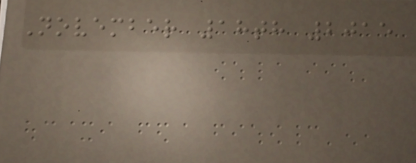November 18th 2015
